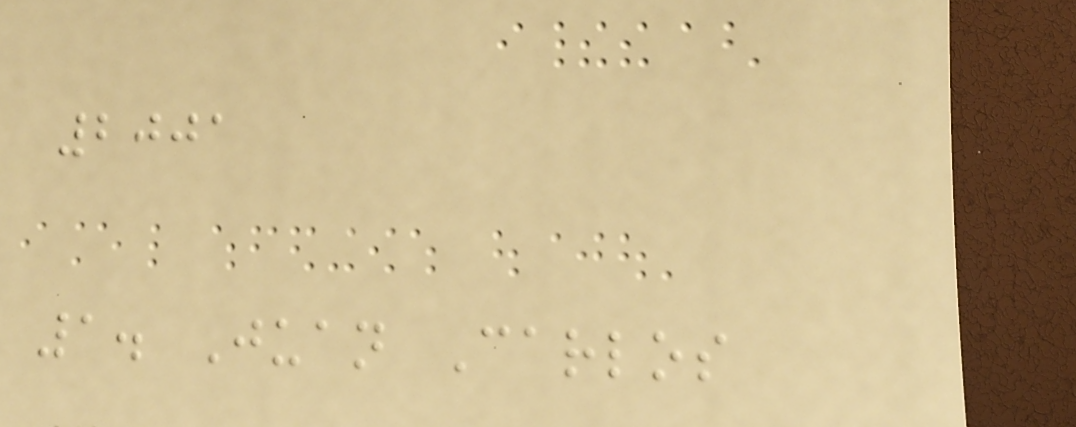2001
1. Juan Carlos
